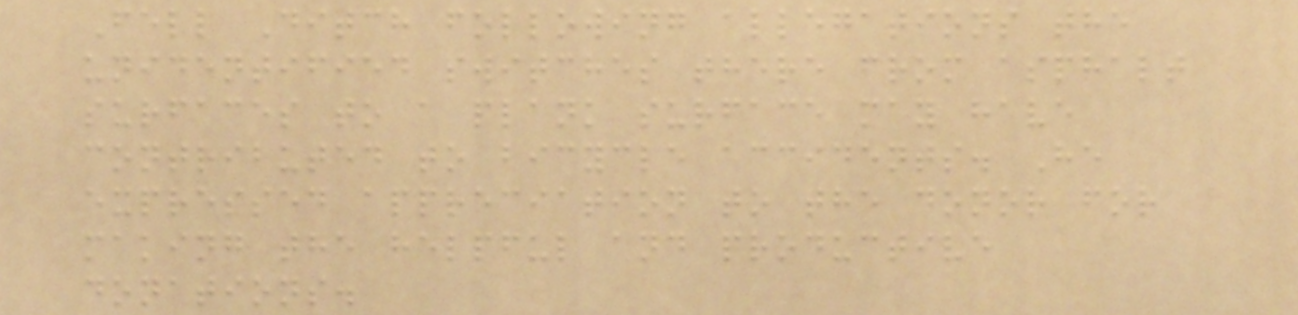Fell Ditch following allegations the
unidentified switches there from asphalt
surfaces to a plank surface may have
contributed to bicycle accidents. He
expressed appreciation to the donor for
making the helpful and productive
donations.
